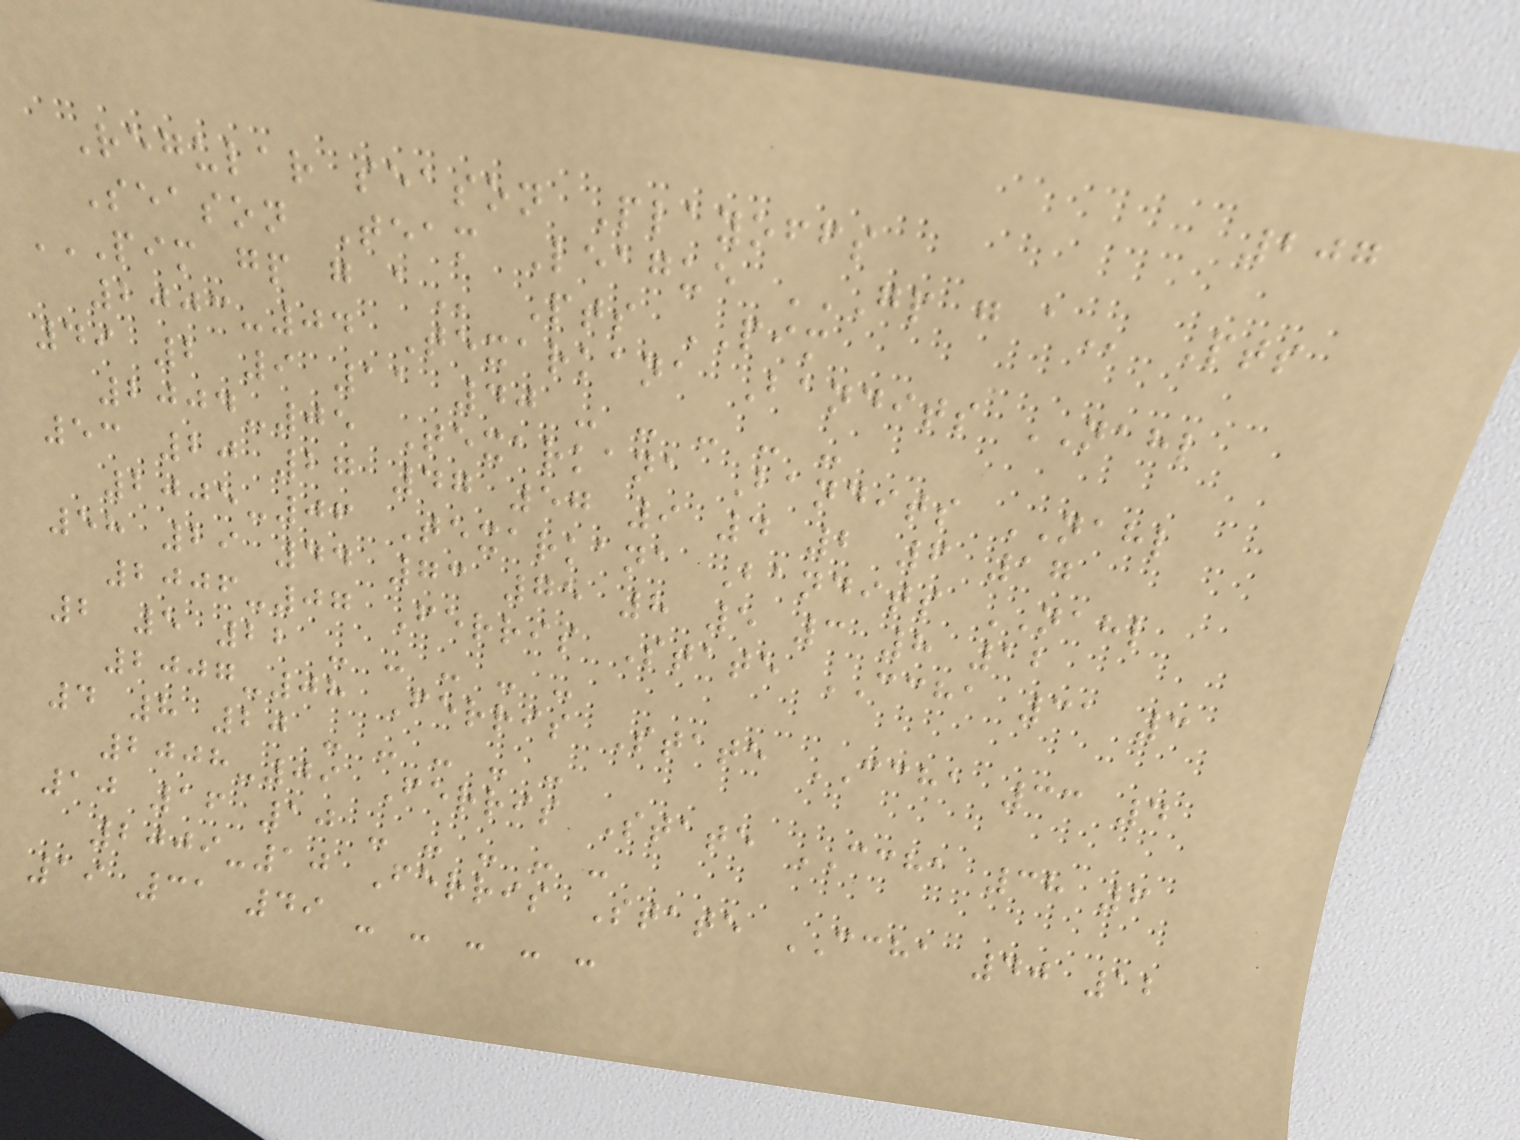207
Regular season Playoffs
Season Team League GP G A Pts
PIM GP G A Pts PIM
2003-04 Texarkana Bandits NAHL
49 2 9 11 40 - - - - -
2004-05 Texarkana Bandits NAHL
53 20 27 47 57 9 4 2 6 17
2005-06 Texarkana Bandits NAHL
58 29 44 73 75 8 5 3 8 12
2006-07 Ferris State CCHA 31 3
2 5 22 - - - - -
2007-08 Ferris State CCHA 33 4
4 8 20 - - - - -
2008-09 Ferris State CCHA 38 6
10 16 10 - - - - -
2009-10 Ferris State CCHA 40 12
19 31 49 - - - - -
